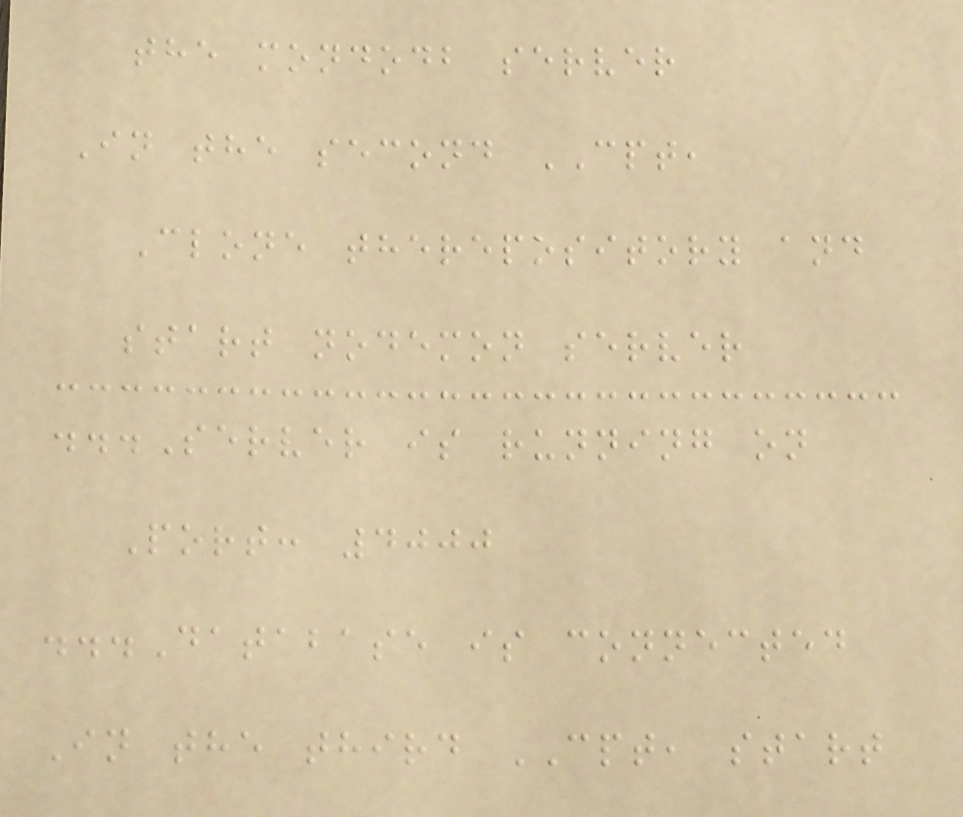the mondodb server
In the second CPT,
Clone therepository and
start nodemon server
...Server is running on
Port: 4000
...Database is connected
In the third CPT, start
